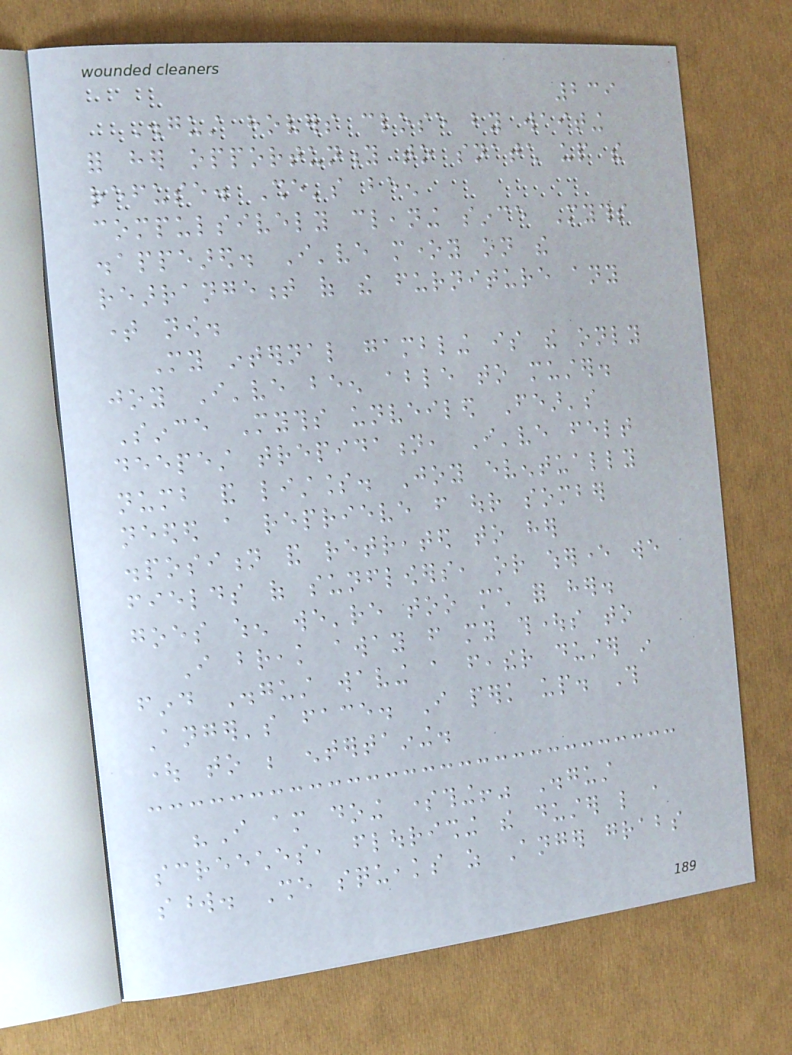239
Disgust hovers close by waiting
for her opportunity to snatch up the
refuse. She's been
compulsively cleaning since Myths
disappeared. I've money on the
rearrangement of the furniture any
time now.
My internal gambling is the only
joy I've been able to muster.
Since Myths unveiled Fear's
deepest trepidation, I've felt
numb and listless. Joy eventually
needed a reprieve from our somber
disposition and retreated to her
fields of sunflowers, or wherever we
goes when we're too much for her.
I break away from my thoughts to
find Disgust waving a feather duster in
Anger's face. I perk up. This
ought to be entertaining.
"I am doing something!" Disgust
screeches, flourishing the duster like a
sword. She squeaks as Anger grabs
